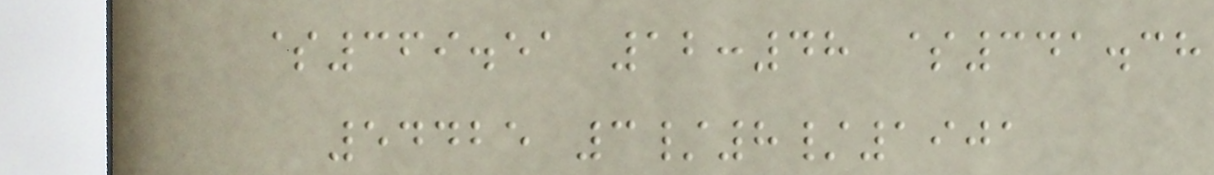$369.51 12:48 $341.38
54425 3/8/1901
